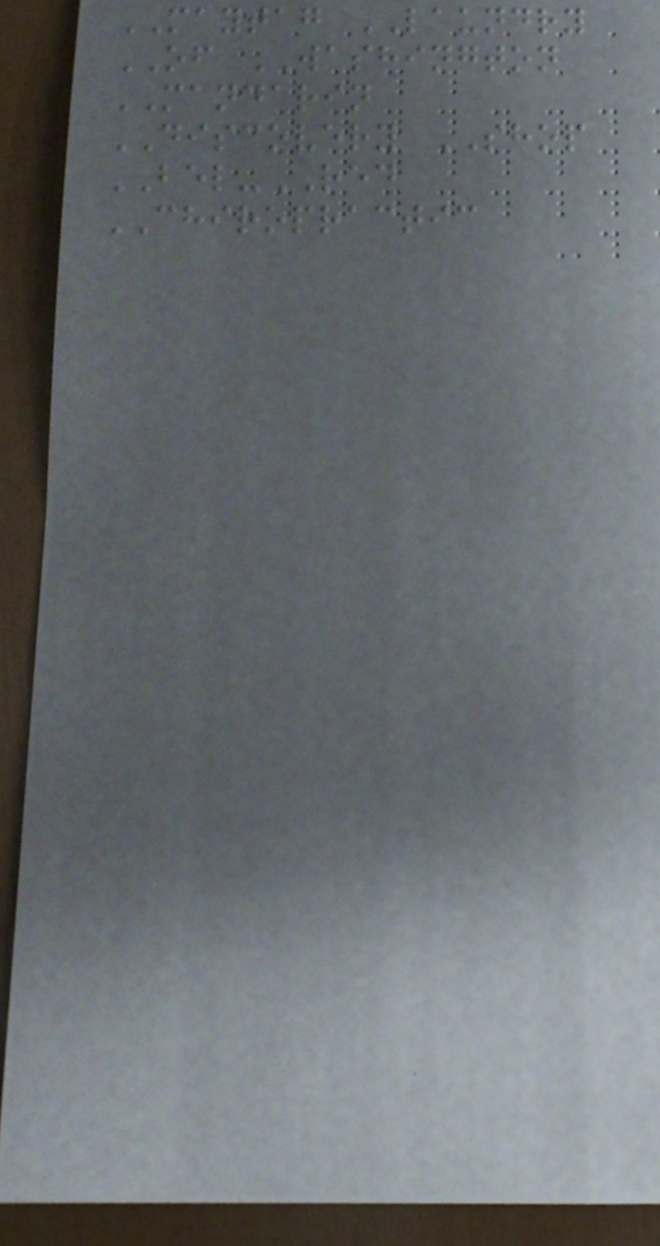MAYTAG LAUNDRY
OF WASHINGTON
MANDARIN
DISCOVERY SHOP
BEL-RED
CHIROPRACTIC
